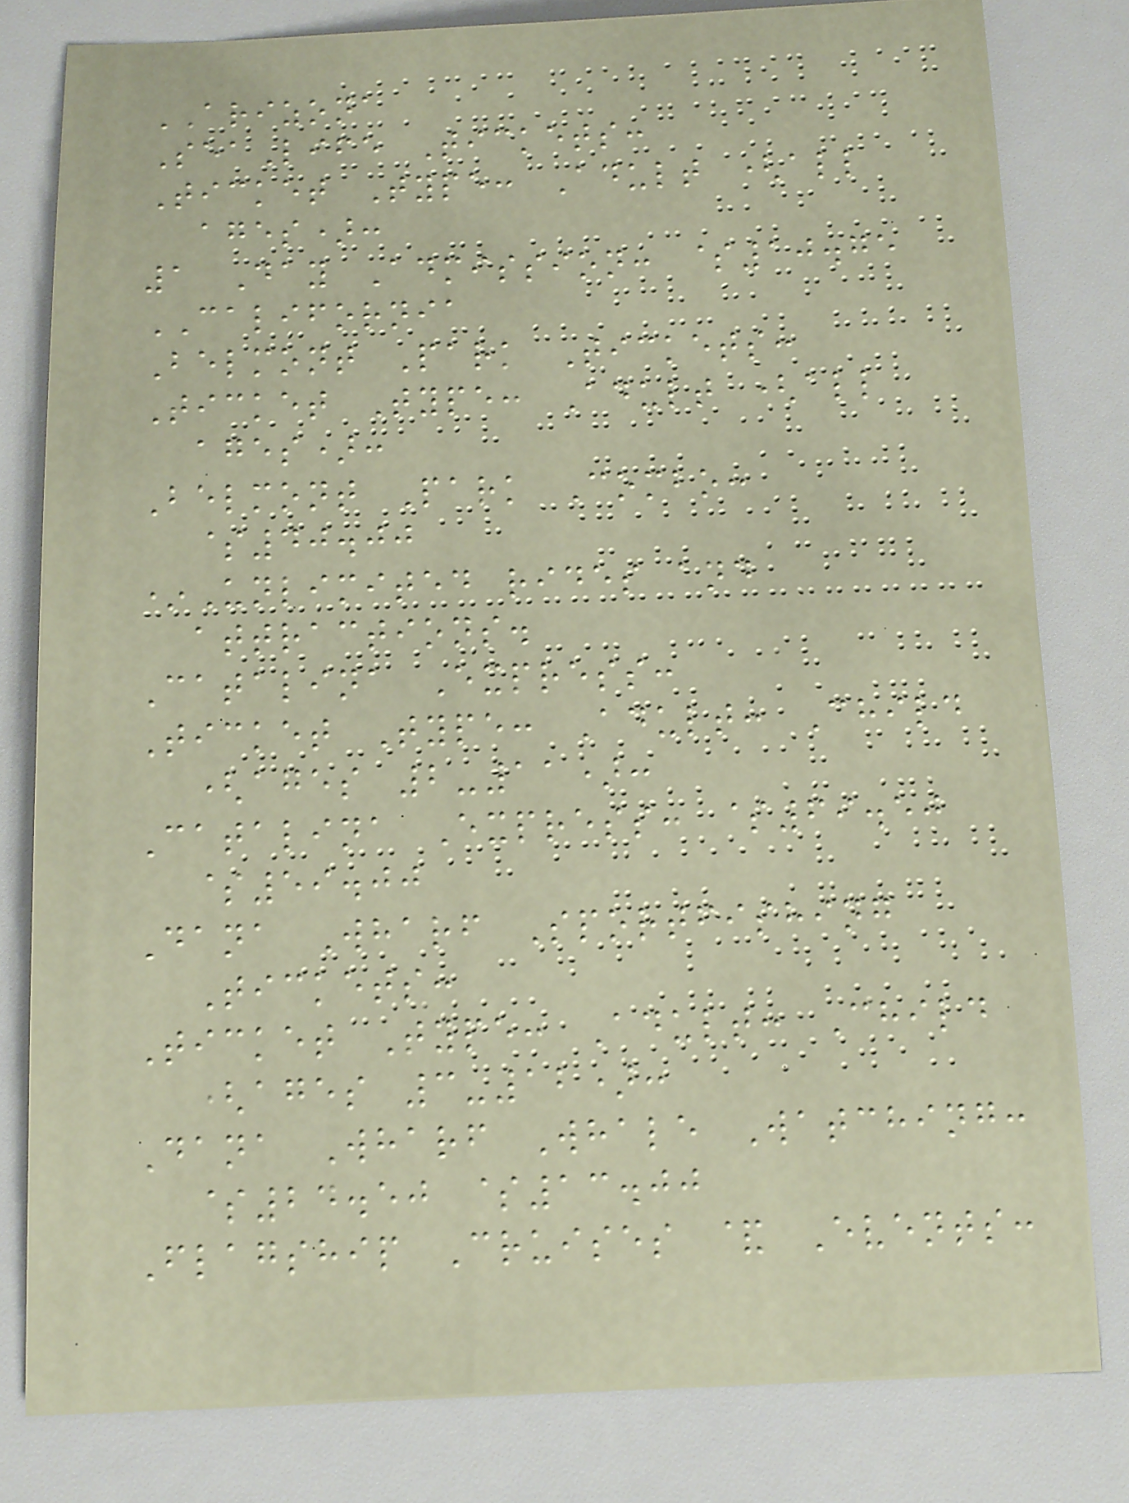ARIZONA
SeaLife Tickets:
Ticket Type: Adult (all
ages):
1 Day Admission: $10.75
CALIFORNIA
Belmont Park Tickets:
Ticket Type: Adult (all
ages):
Belmont Park Combo:
$40.00
*Unlimited rides and
attractions.
Catalina Express:
Ticket Type: Adult: Child
(ages 2-11):
Catalina Express: $69.50
$59.00
Dana Wharf Sportfishing
Tickets:
Ticket Type: Adult: Child
(ages 3-12):
Dana Wharf Whale Watching:
$24.50 $13.00
Flagship Cruises & Events:
